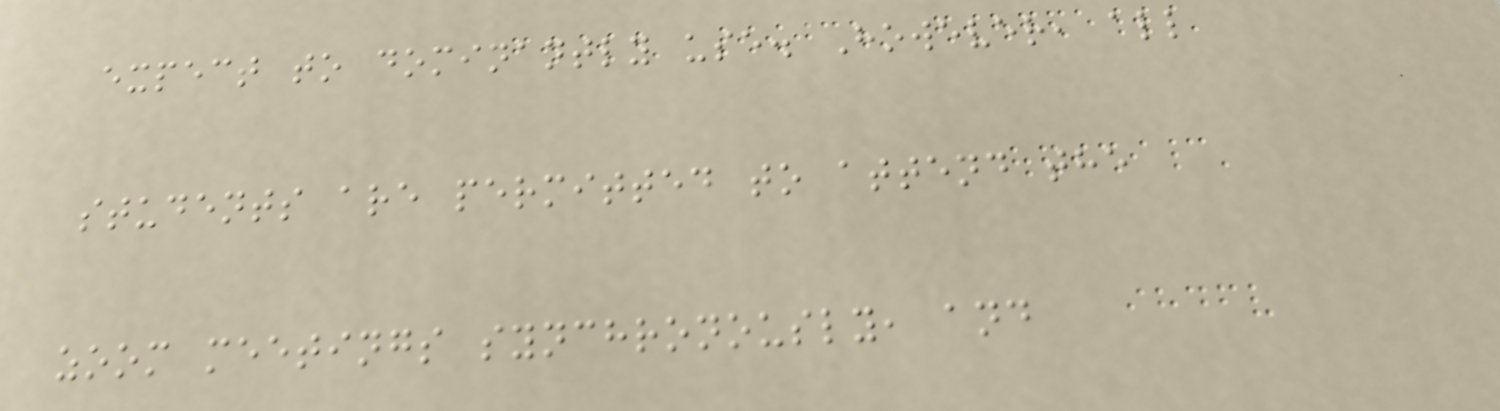expect to dominantly use. However, all
students are permitted to attend the
zoom meetings synchronously, and
